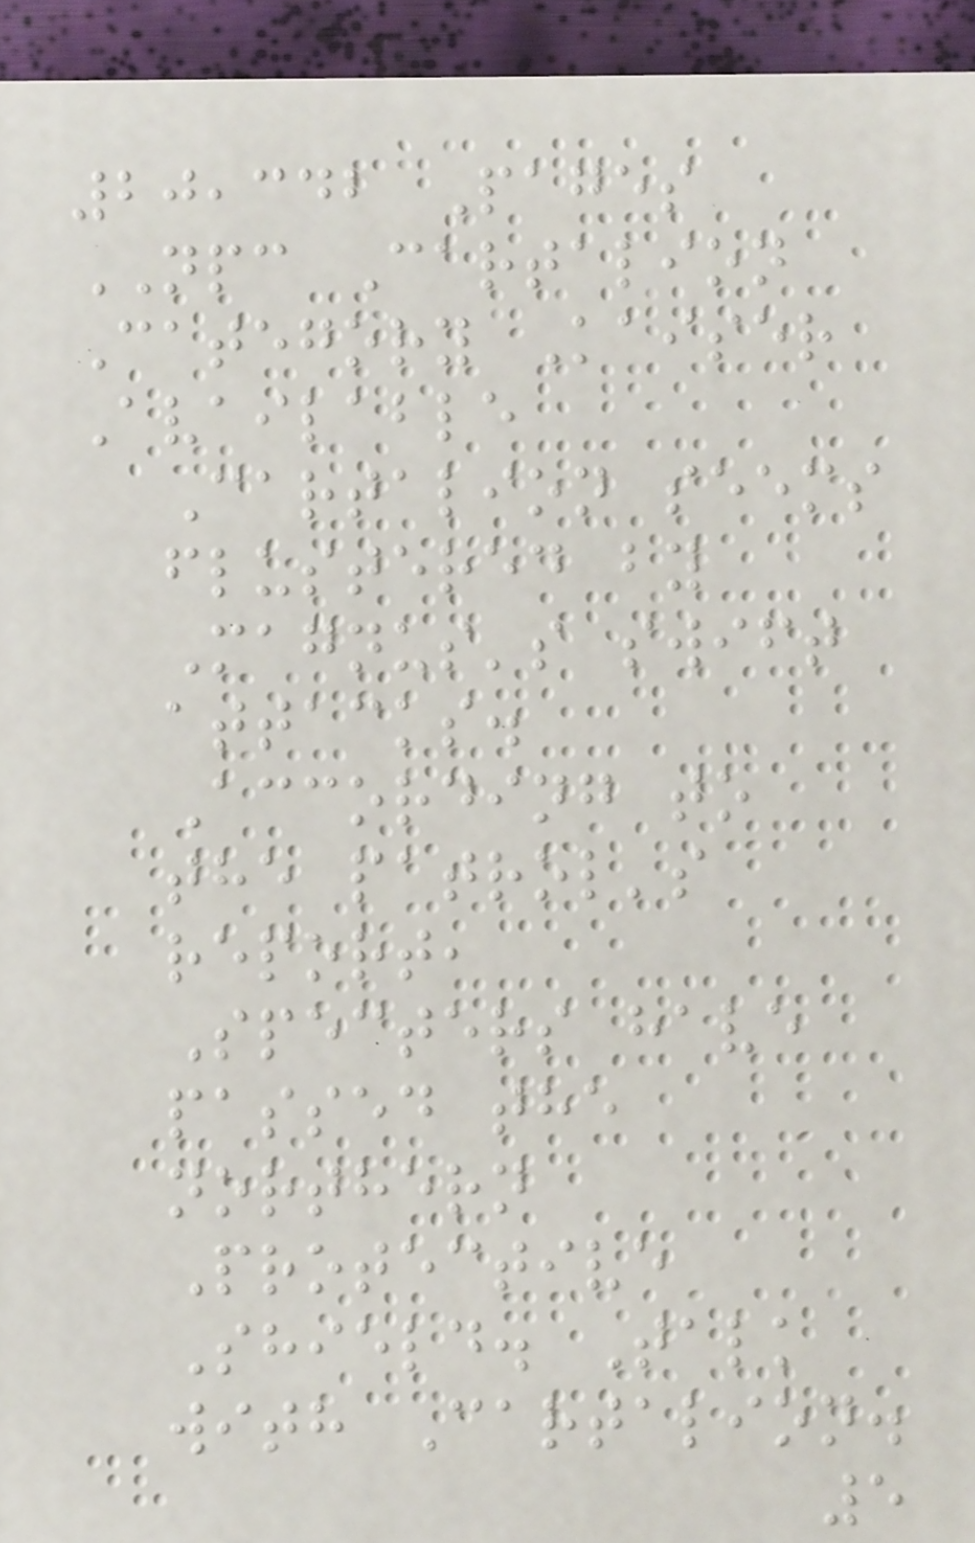20,342 Pages
NPC Cartalion
Category Kaiser
Available
Cartalion seems
flustered by
Magnus's swift
attacks.
According to
the patrol's
report,
Specters have
passed the
northern
Protective
Shield. Talk
with Cartalion.
5
